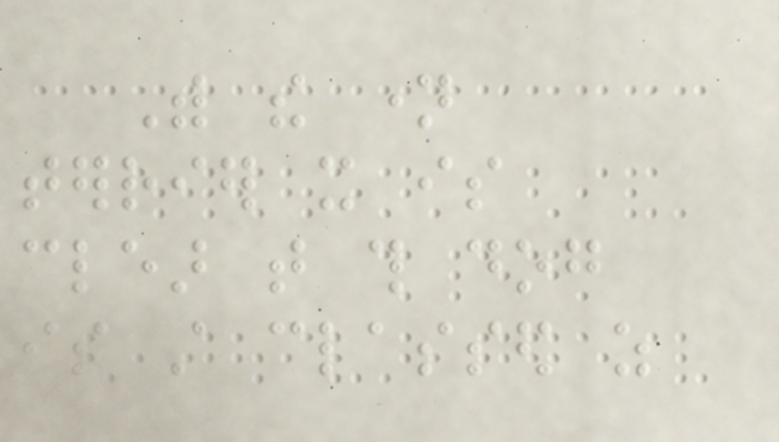With the name
terrier it is
clear that this dog
is still classed as
